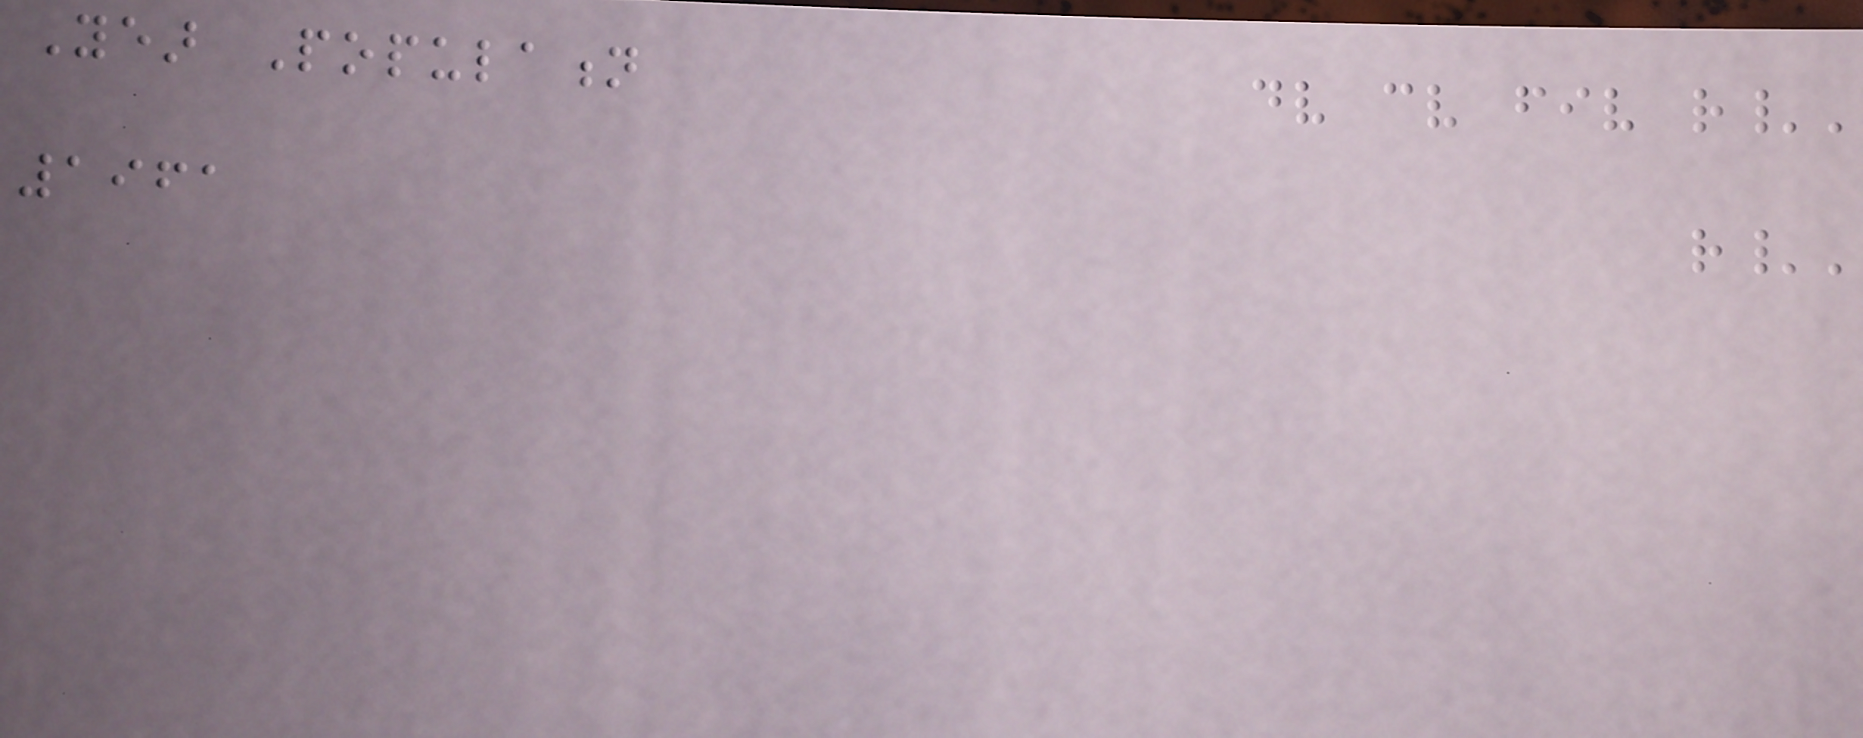Year Population
1961
